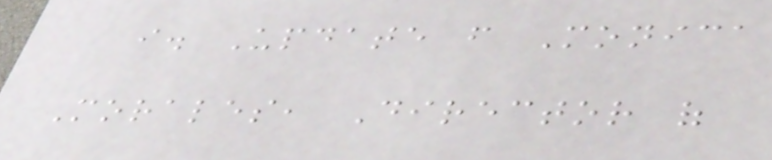i. Update from Monica
Morales, Director of
